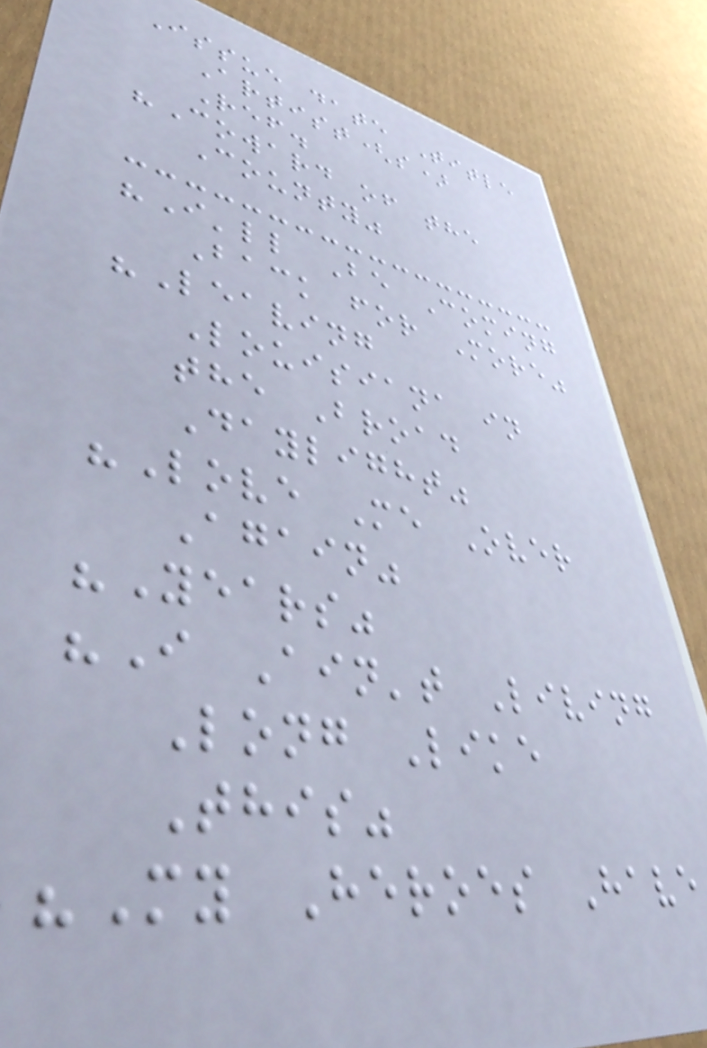Issue date Title
Artist(s)
Ref.
"Coward of the
County"
"I'll Be Coming
Back for More"
"Leaving
Louisiana in
the Broad
Daylight"
"Love Me Over
Again"
"Years"
"I Ain't Living
Long Like
This"
"My Heroes Have
